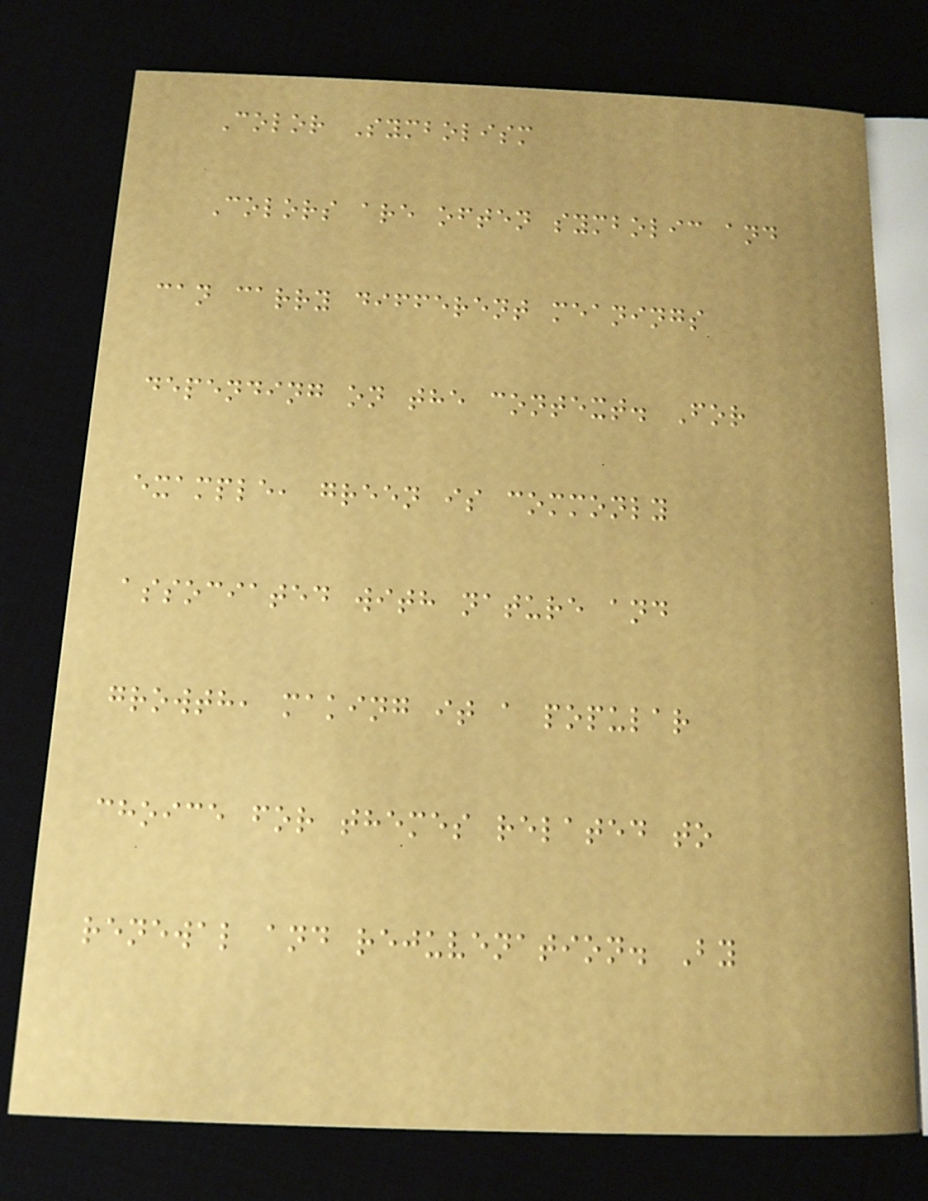Color Symbolism
Colors are often symbolic and
can carry different meanings
depending on the context. For
example, green is commonly
associated with nature and
growth, making it a popular
choice for themes related to
renewal and rejuvenation. By
